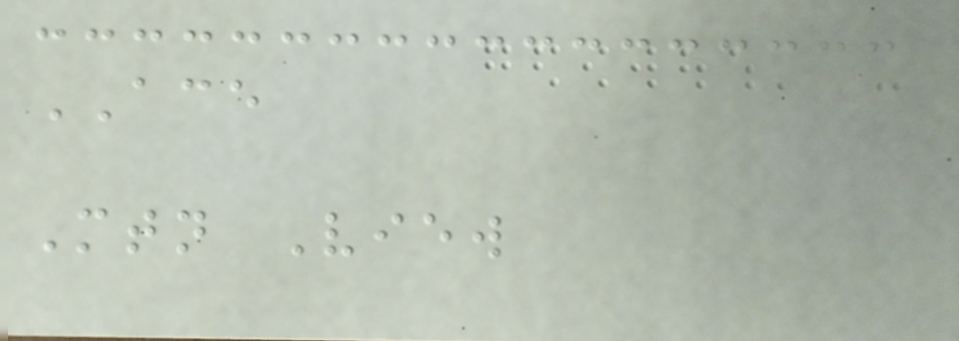ACE
Mtn View
